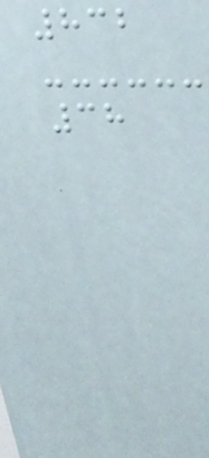832
38
